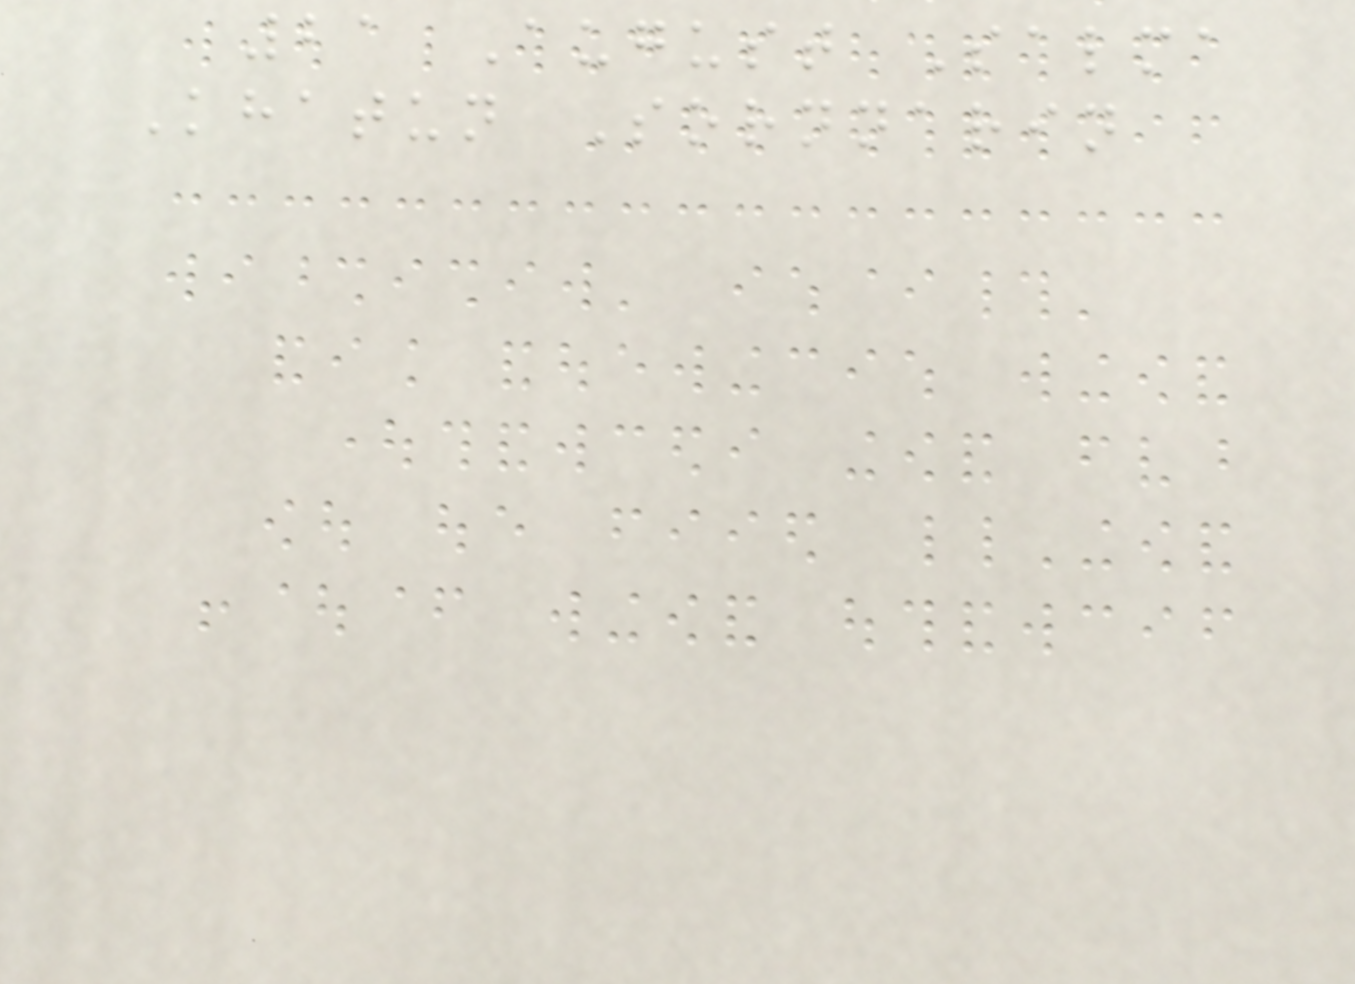21 August Salma
Khatun Sornnarin
